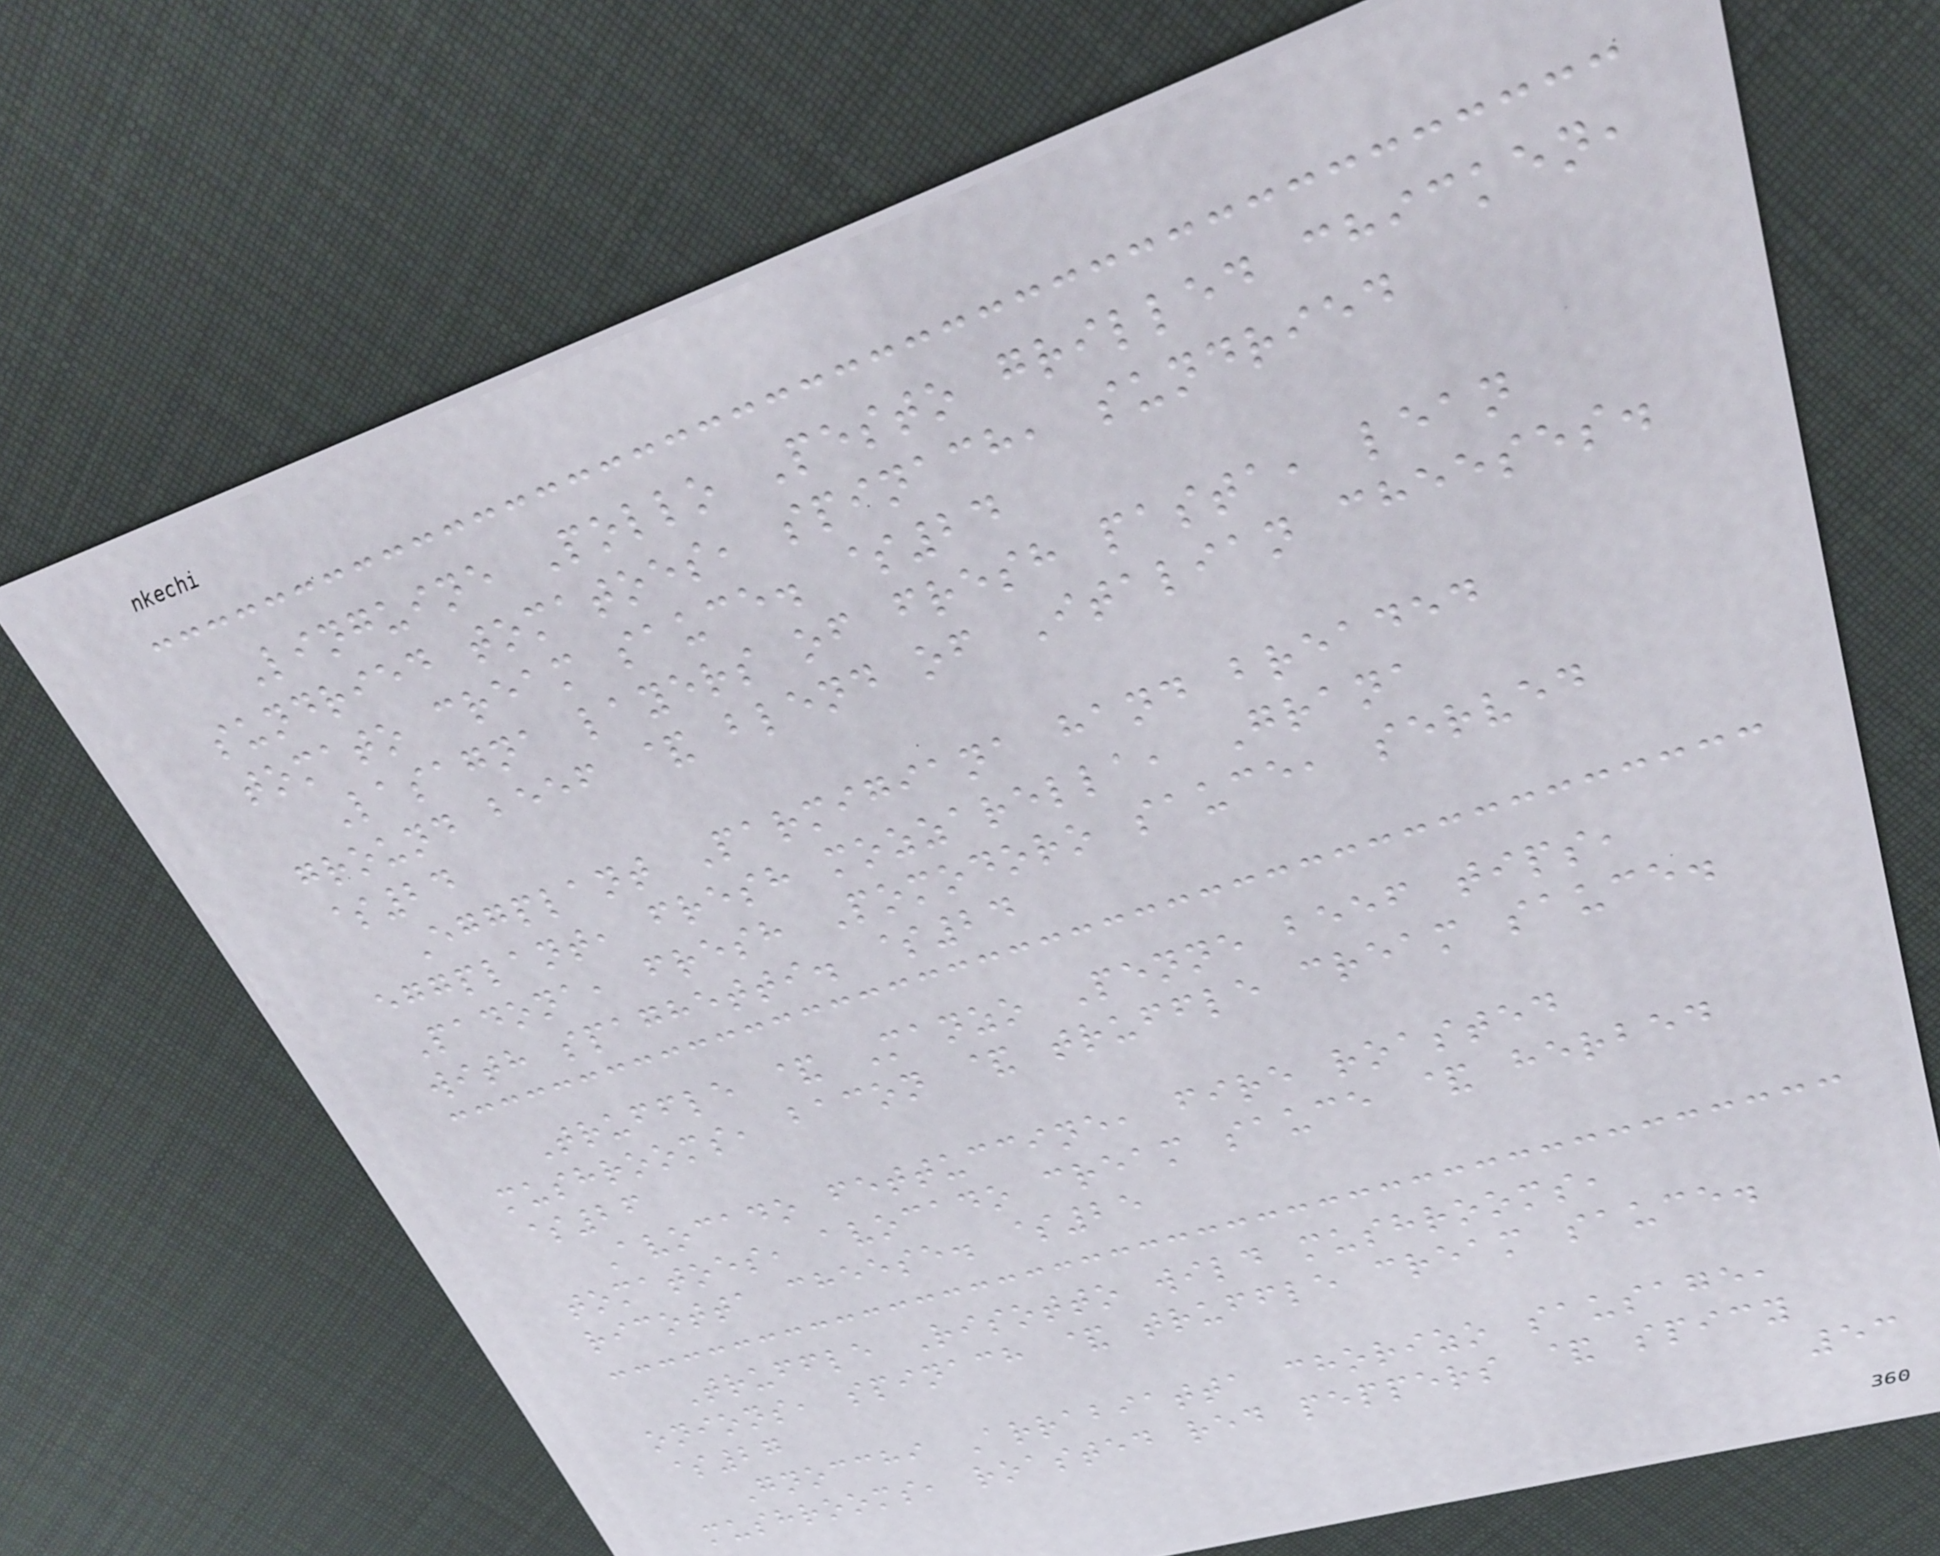Linguine Pollo Pesto grilled chicken,
sundried tomatoes, spinach, sundried
tomato cream sauce. $24
Lasagna layers of fresh pasta, lean
ground beef & blend of Italian cheeses.
$24
Eggplant Parmigiana hand breaded
eggplant, fresh mozzarella, Grana
Padona, fresh Pomodoro sauce, served
with spaghetti. $24
Truffle & Manzo Penne beef tips,
mushrooms, bacon & truffle cream sauce.
$26
Avocado fettuccine, fire roasted
tomatoes, avocado cream sauce & herbed
ricotta cheese. $25
Truffle Risotto wild mushrooms,
onions, spinach & truffle cream sauce.
$27
Gnocchi Arrabiatta chorizo sausage,
mushrooms, roasted red peppers & spicy
53
